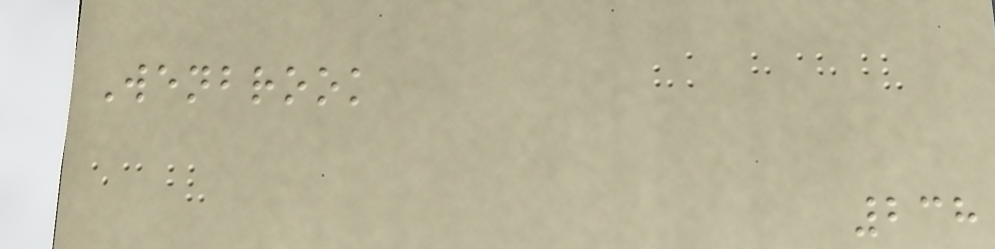Wenbrook
238
